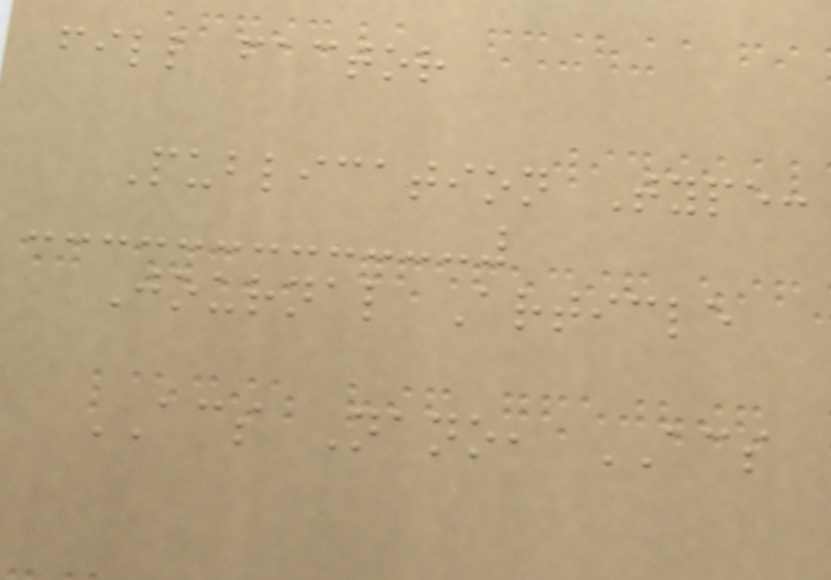fill factor
Publication Type:
Journal Article
ACS Nano, ACS
